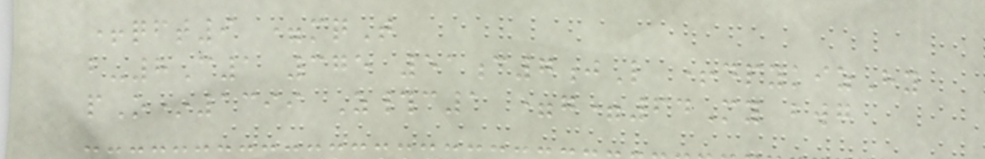+qft9 =mqT
b-8C1 375 51c7jL +dpykizHy
pO*1399 Z#c1 =g=64My bwg
